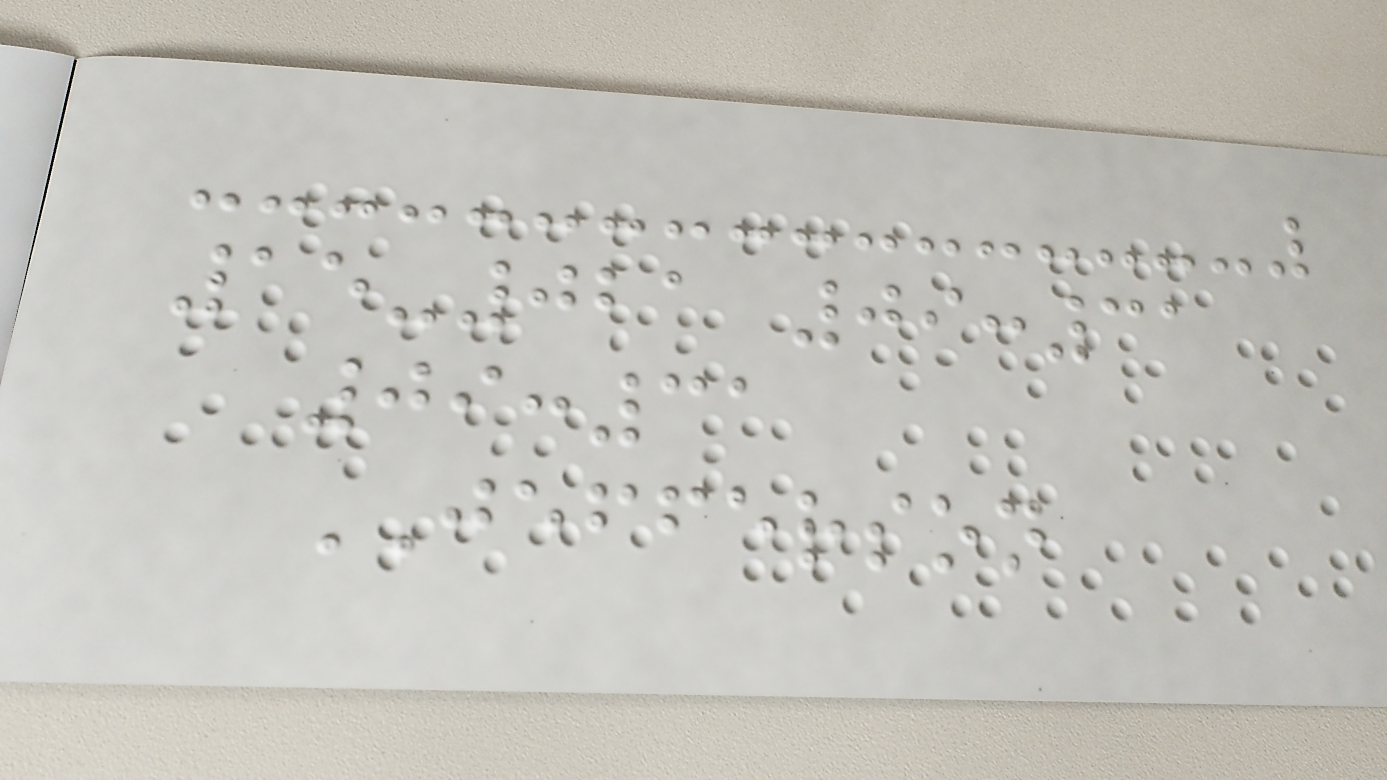15-021 09:31
09:31
JEFFERSON
